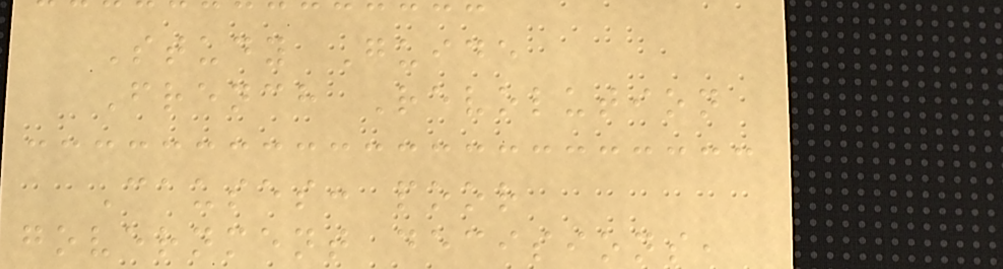Study Guide
French Revolution
Causes: poor
government decisions,
